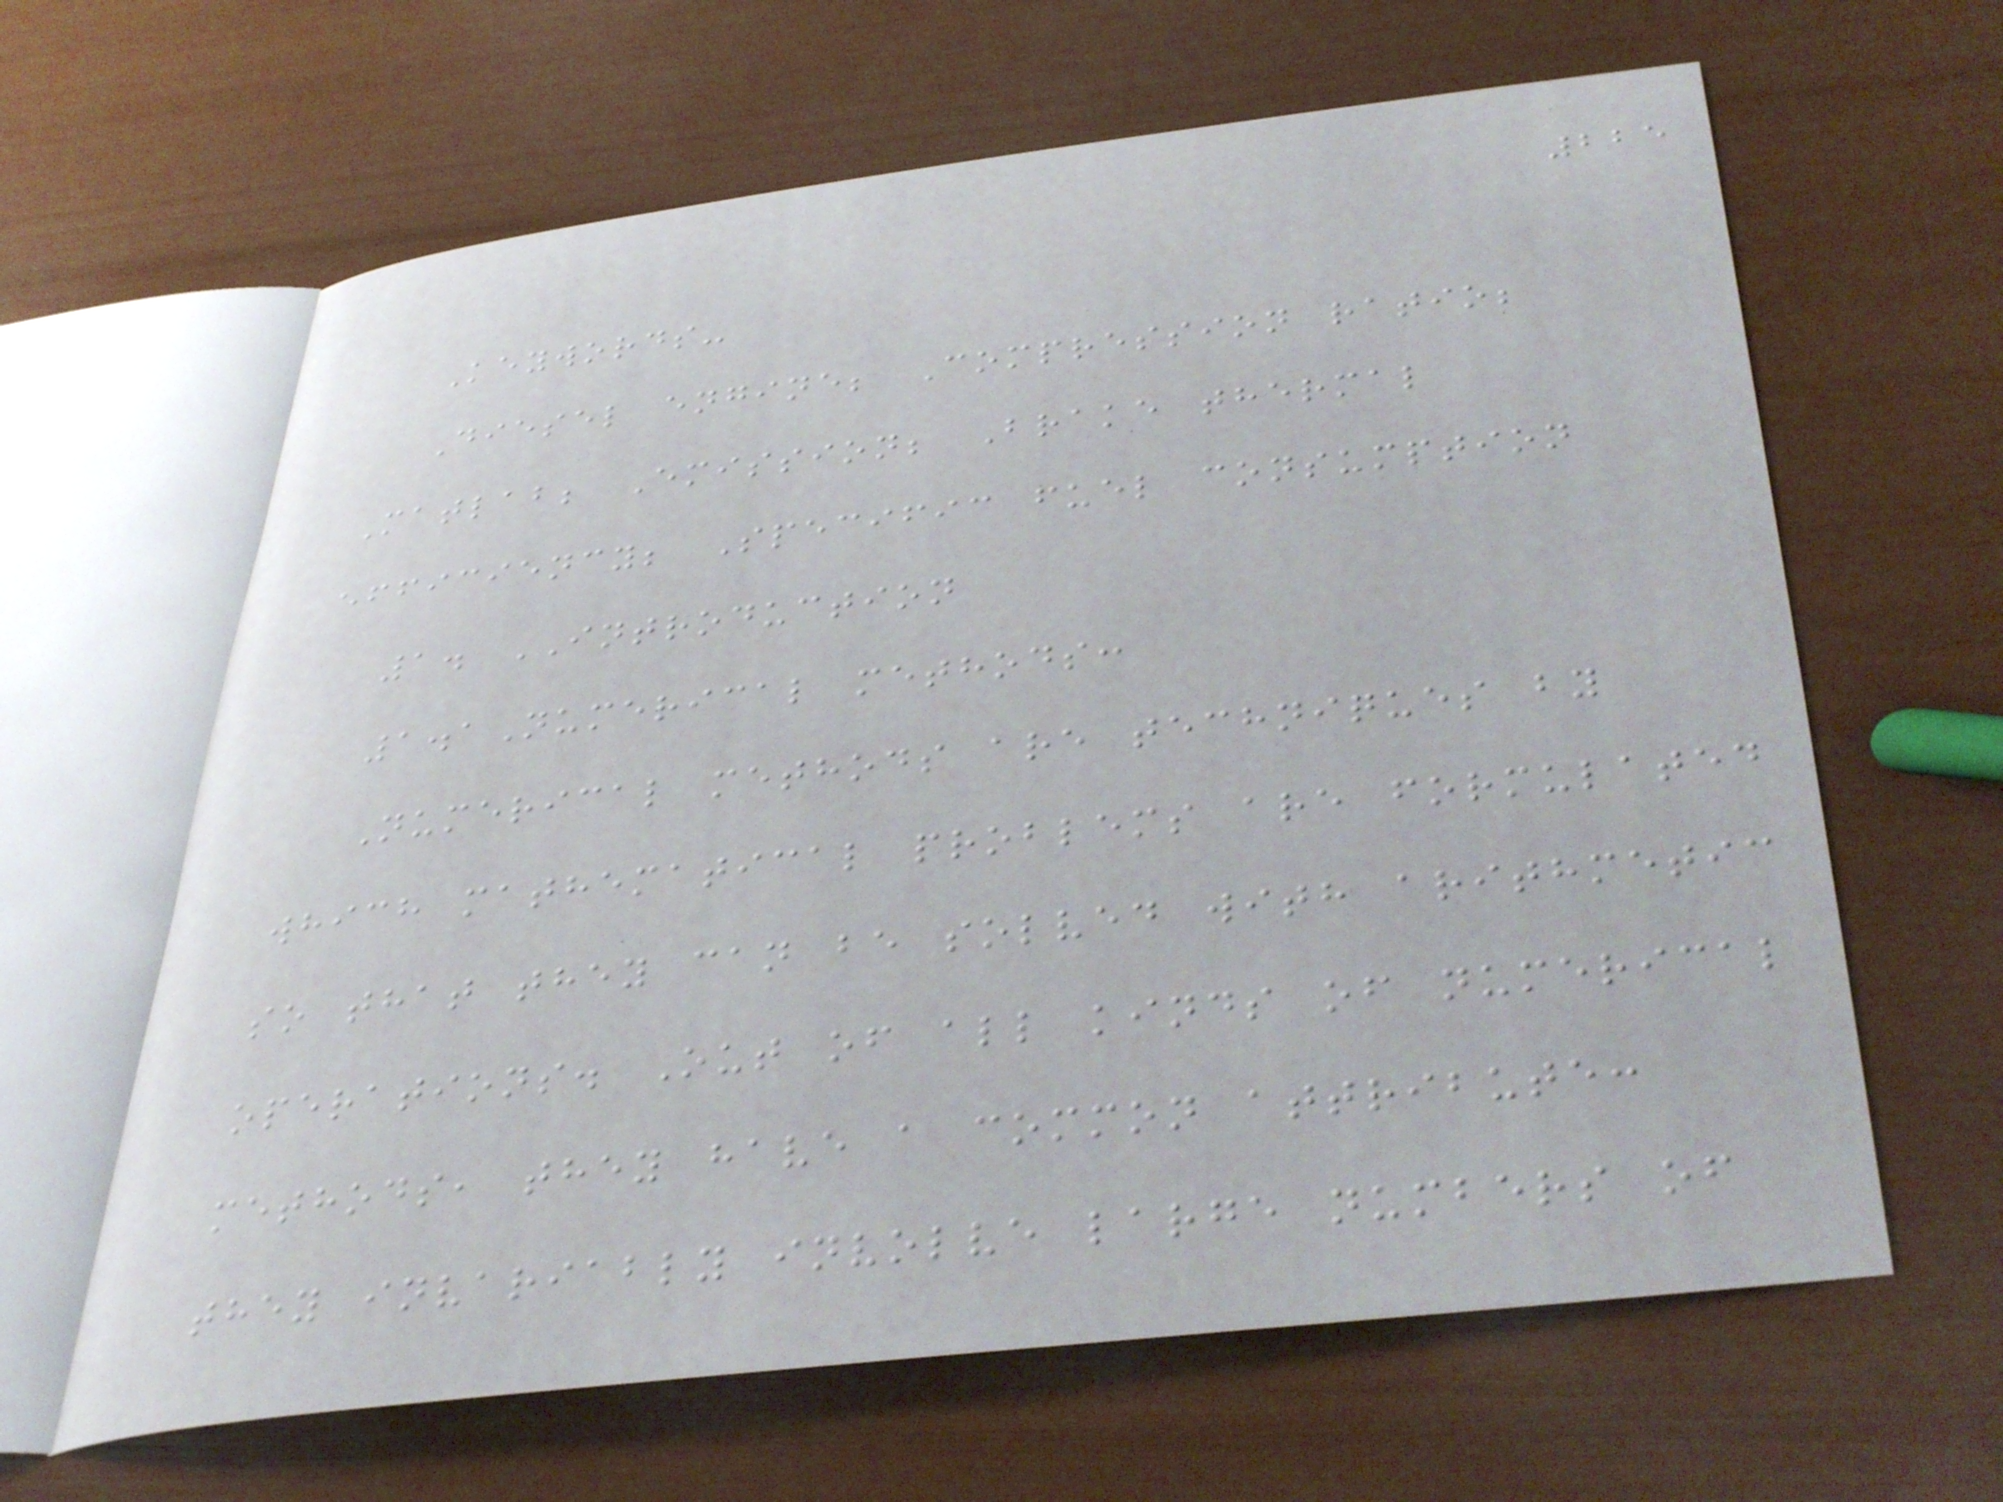225
Keywords-
Diesel engine; Compression ratio;
Matlab; Emission; Brake thermal
efficiency; Specific fuel consumption
1. INTRODUCTION
1.1Numerical methods:
Numerical methods are techniques by
which mathematical problems are formulated
so that they can be solved with arithmetic
operations. Out of all kinds of numerical
methods, they have a common attribute:
they invariably involve large numbers of
